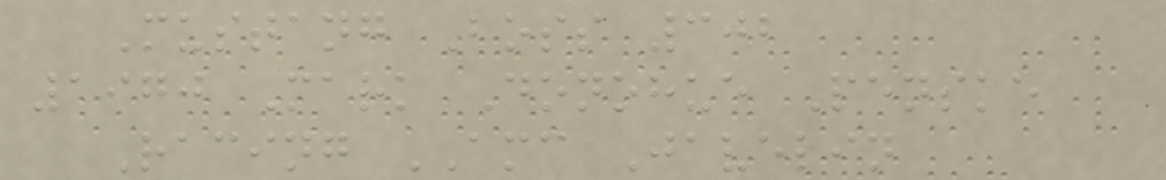Mustang Boss 302
1970 Mark Donohue Penske
Racing AMC Javelin
